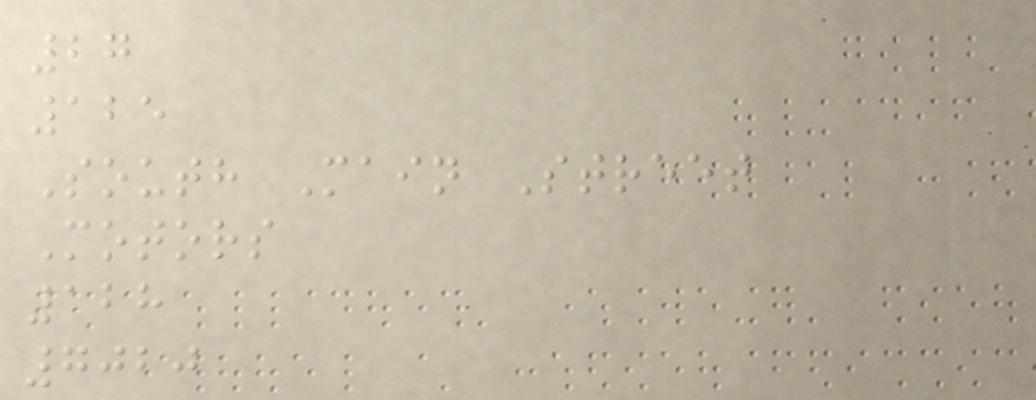27
125
South Main Street
Motors
128
7020
